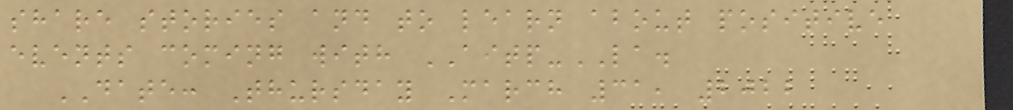share stories and to learn about positive
events coming with AITP-LA.
DATE: Thursday March 31, 2022
